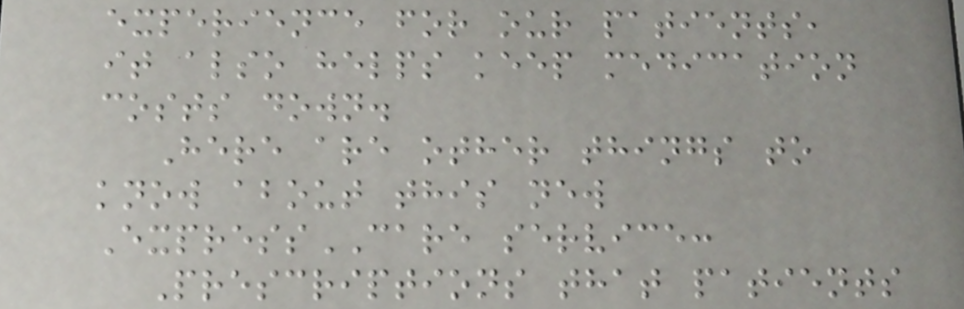experience for our patients,
it also helps keep medication
costs down.
Here are other things to
know about this new
ExpressCARE service:
Prescriptions that patients
